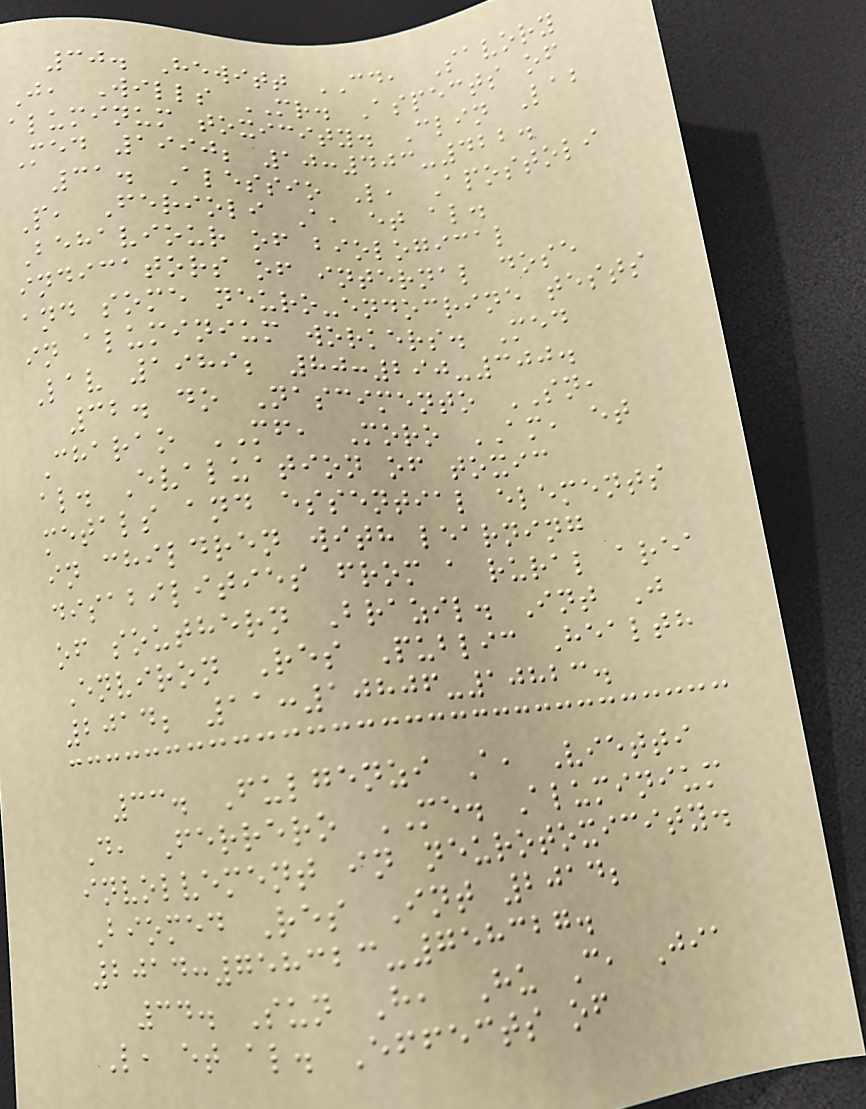30. Hewitt CD, Savory
J, Wills MR. Aspects of
aluminum toxicity. Clin Lab
Med 1990; 10:403-422.
31. Alessio L, Apostoli
P, Ferioli A, et al.
Behaviour of biological
indicators of internal dose
and some neuro-endocrine tests
in aluminium workers. Med
Lav 1989; 80:290-300.
32. do Nascimento SN,
Charao MF, Moro AM, et
al. Evaluation of toxic
metals and essential elements
in children with learning
disabilities from a rural area
of southern Brazil. Int J
Environ Res Public Health
2014; 11:10806-10823.
33. Fulgenzi A, Vietti
D, Ferrero ME. Aluminium
involvement in neurotoxicity.
Biomed Res Int 2014;
2014:758323-758327.
34. Sun H, Hu C, Jia
L, et al. Effects of
